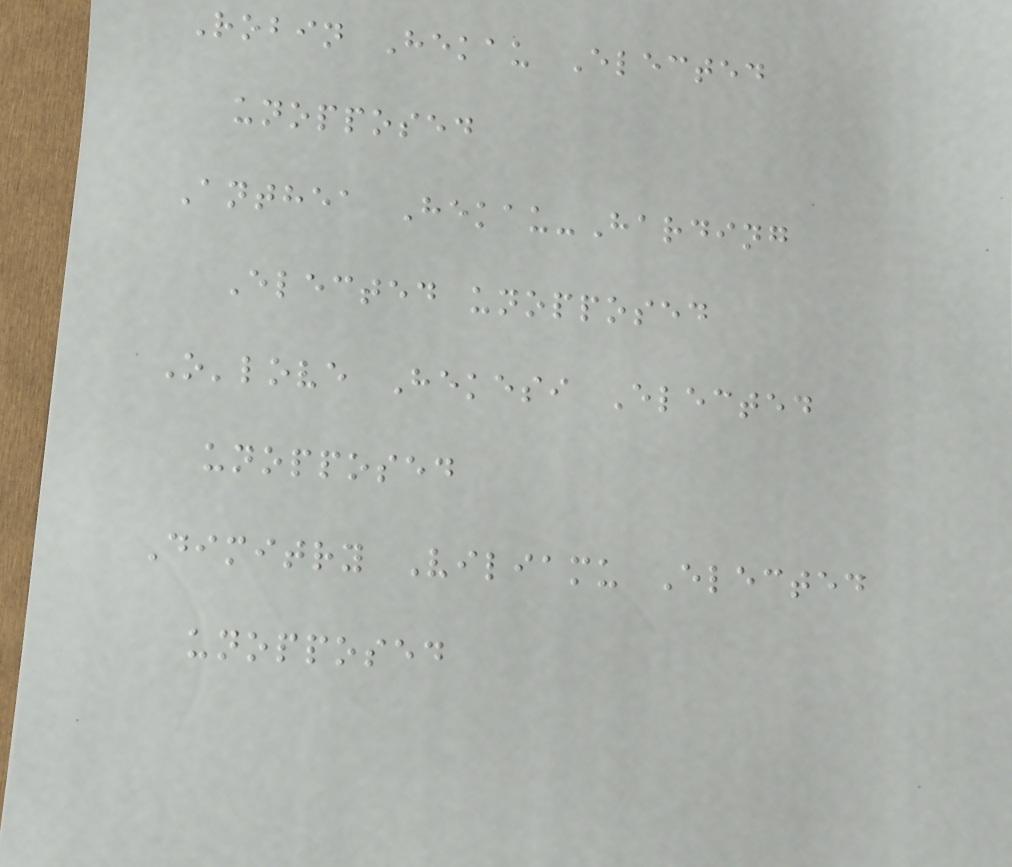Robin Hekau Elected
unopposed
Anthea Hekau-Harding
Elected unopposed
O'love Hekesi Elected
unopposed
Dimitry Viliamu Elected
unopposed
